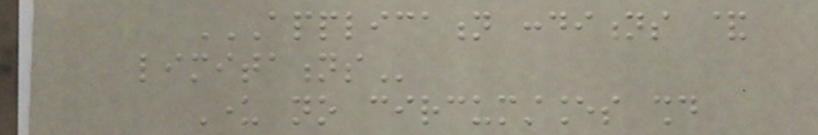APPLICATION CONDITIONS &
LIMITATIONS
Under no circumstances should
